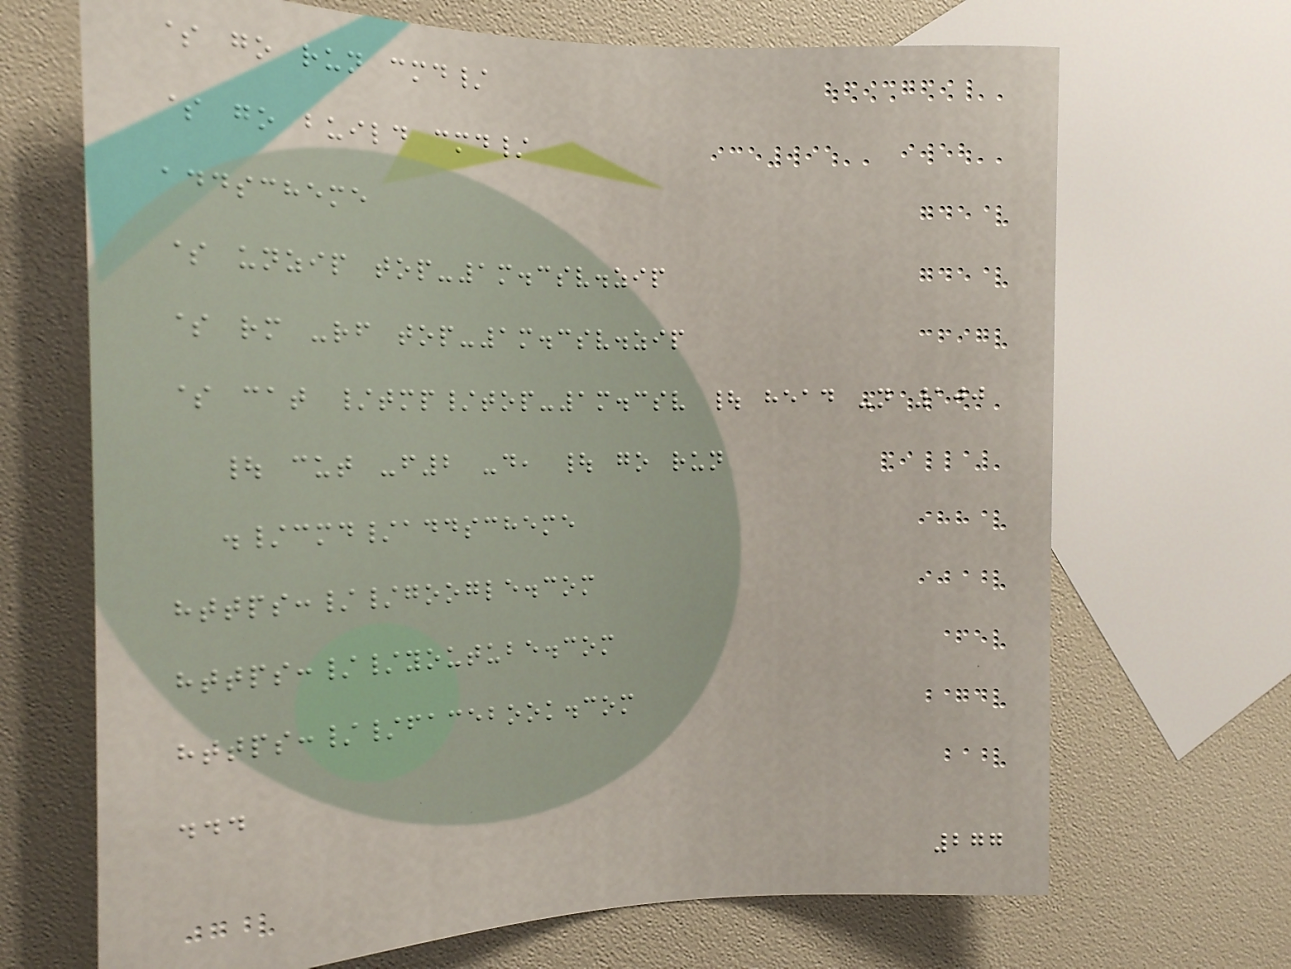$ go run cmd/
$ go build cmd/
addscheme
$ unzip top-1m.csv.zip
$ rm -rf top-1m.csv.zip
$ cat /tmp/top-1m.csv | head -n 100
| cut -f2 -d, | go run
./cmd/addscheme
https://google.com
https://youtube.com
https://facebook.com
...
277
